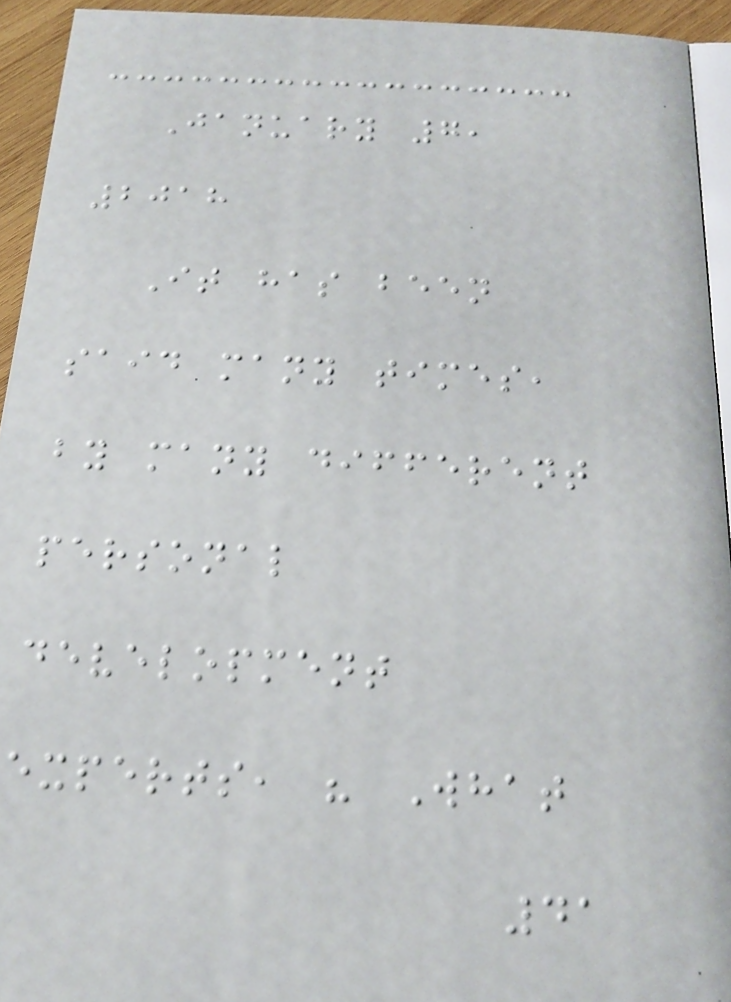January 7,
2018
It has been
said many times,
by many different
personal
development
experts, " What
41
